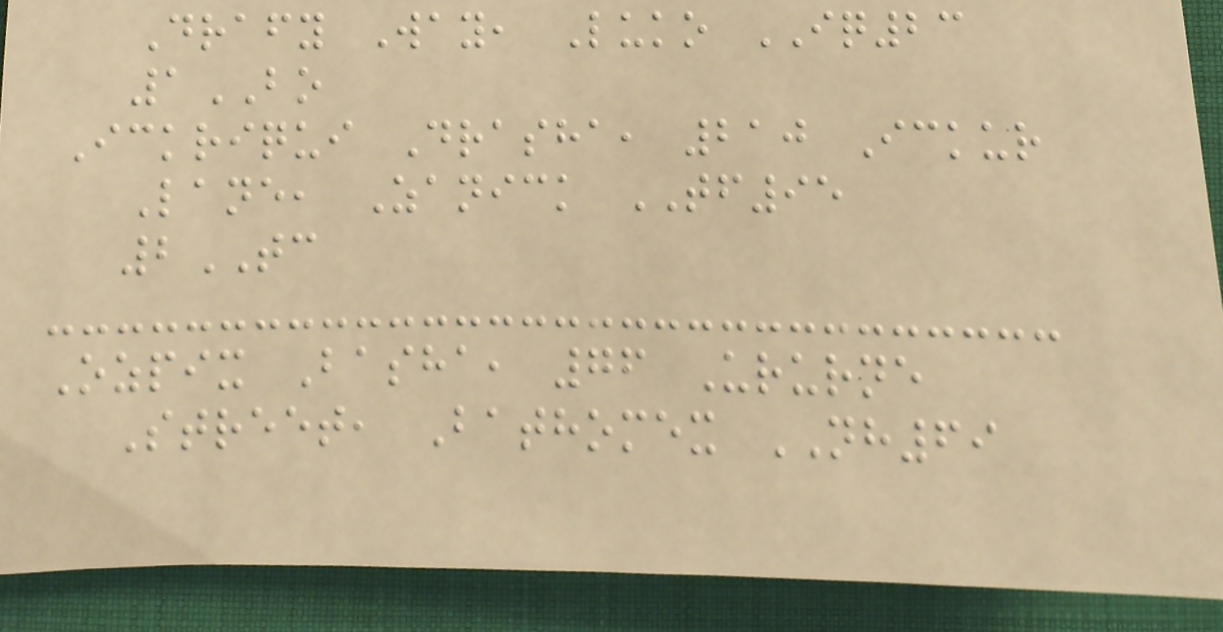Drafy Way, Luko IQ23
1BO
Ickriqui Drasha, 210 Ickur
Lane, Zanick TF95
2TC
Ozpix Basha, 76 Ururne
Street, Bathomex NH69
